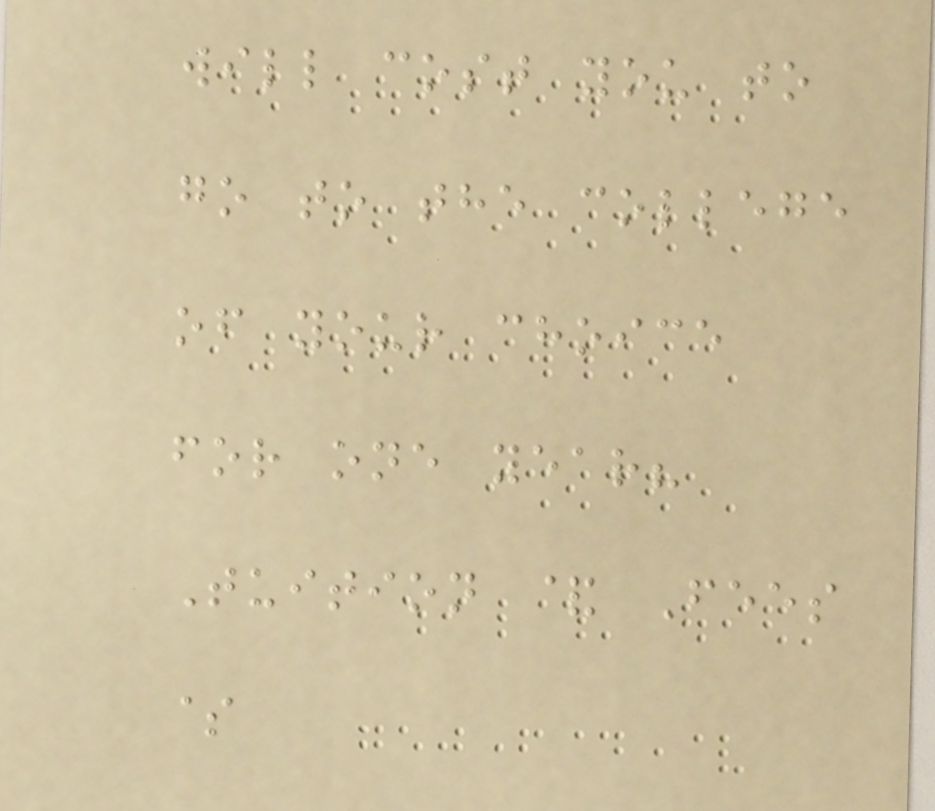will cost you to
go to the college
of your choice
for one year?
Tuition & Fees
$
